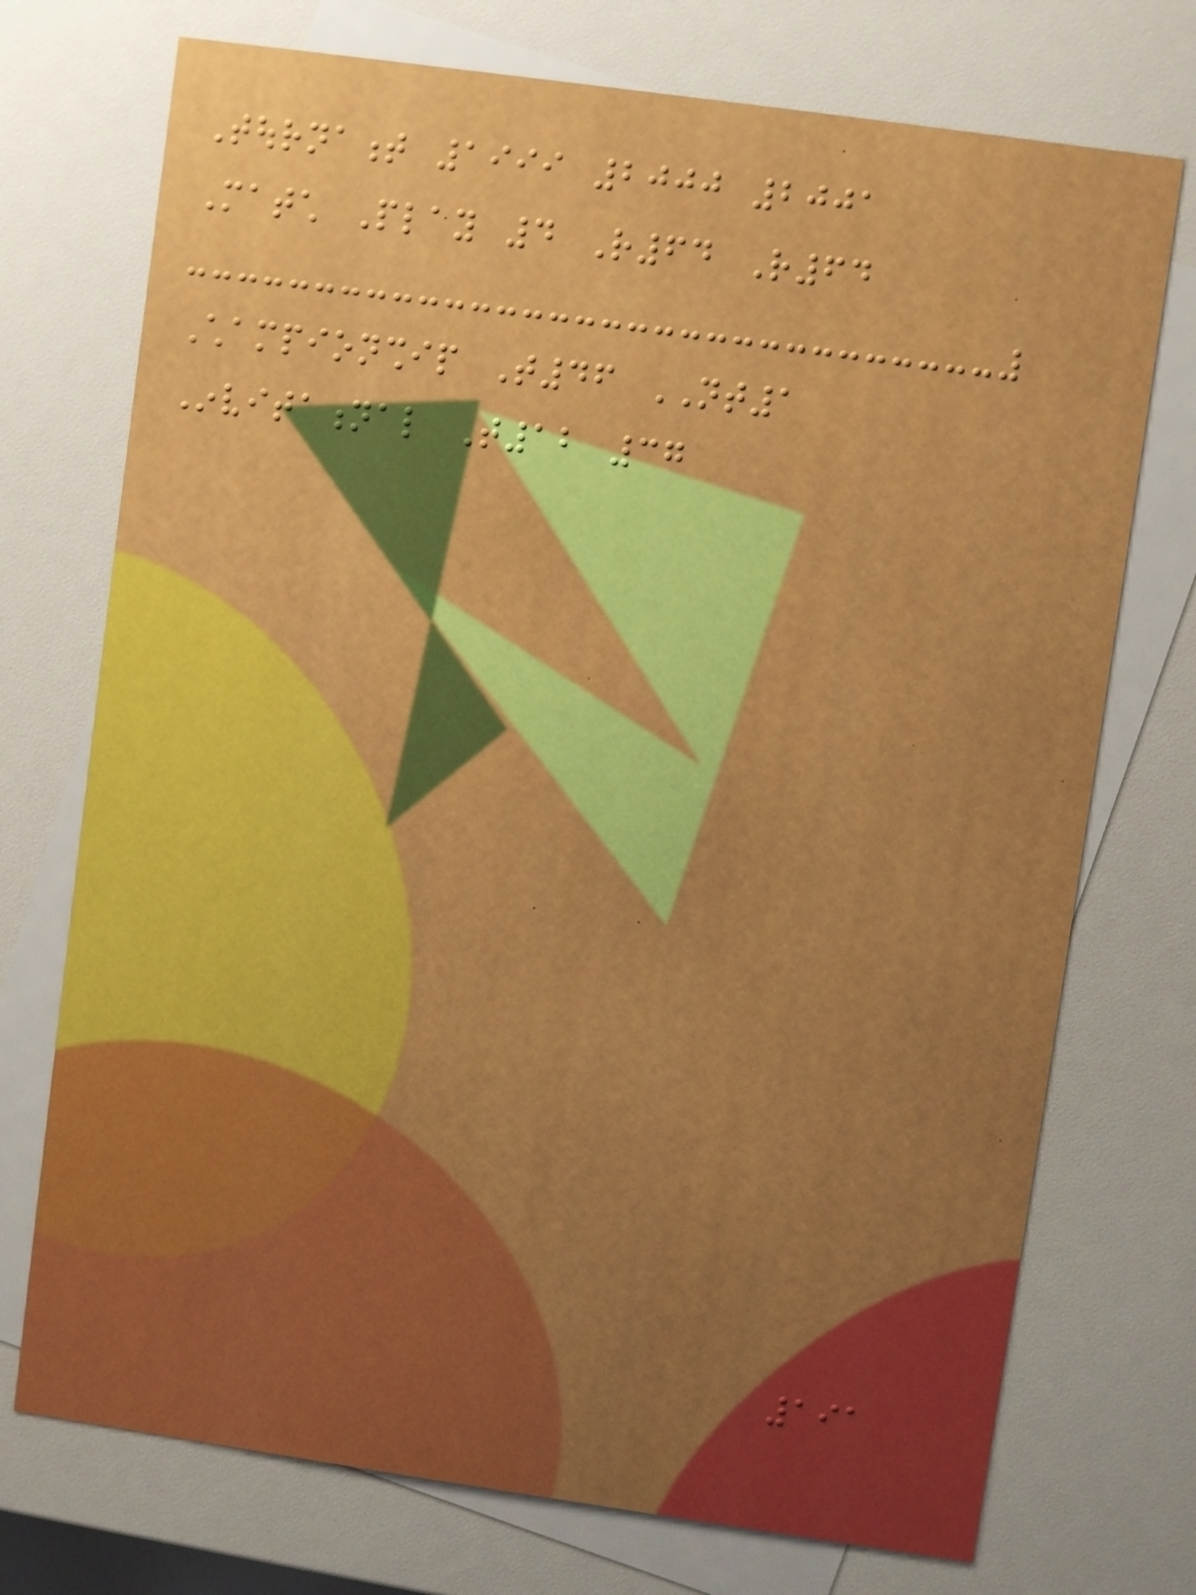Tournament 1999 2000 2001
Match Play 4 R64 R64
Championship T46 NT1
Invitational T12 37
191
